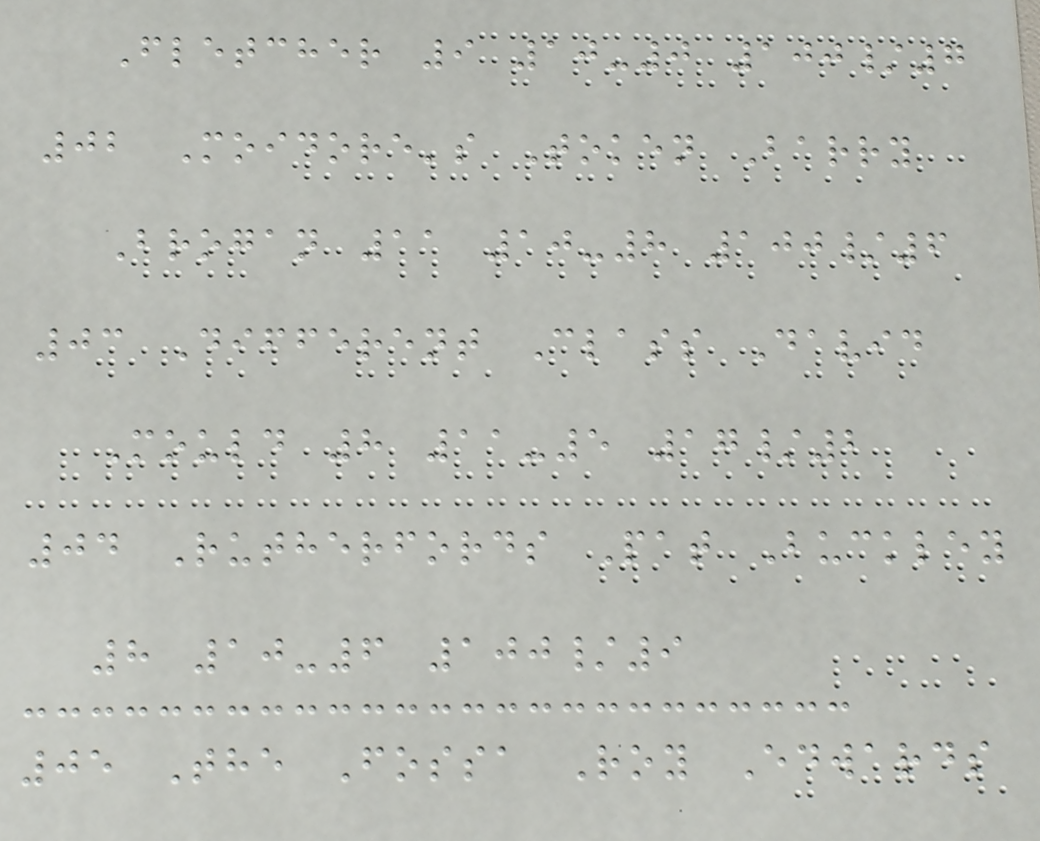Fletcher 9 10-0 100/7
02 Moidore's Token Barry
Brogan 11 10-8 100/6
03 Different Class David
Mould 8 11-5 17/2
04 Rutherfords Pat Buckley
8 10-6 100/9
05 The Fossa Roy Edwards
